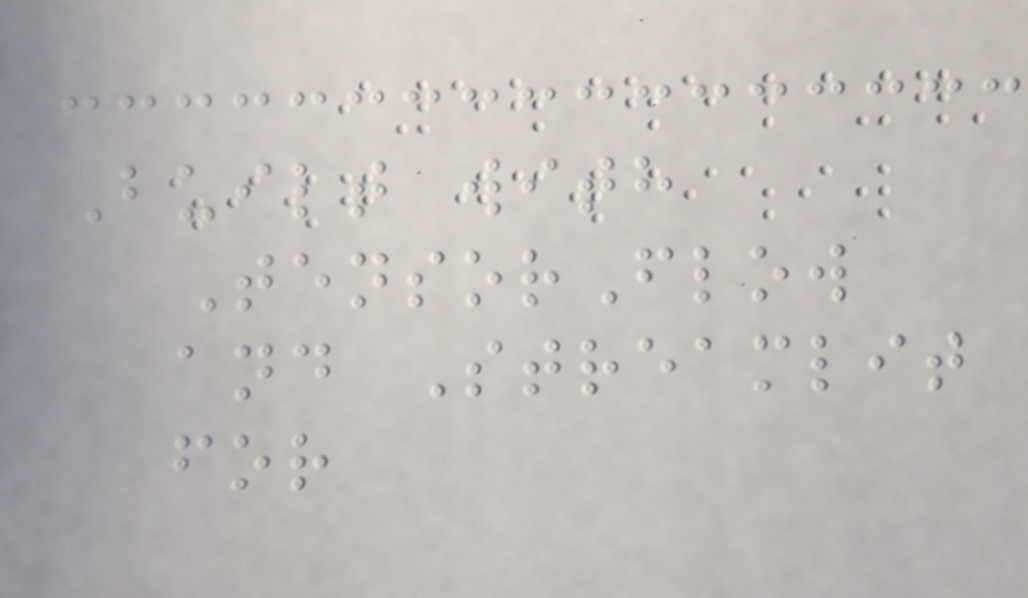Built with
TensorFlow
and Streamlit
for
